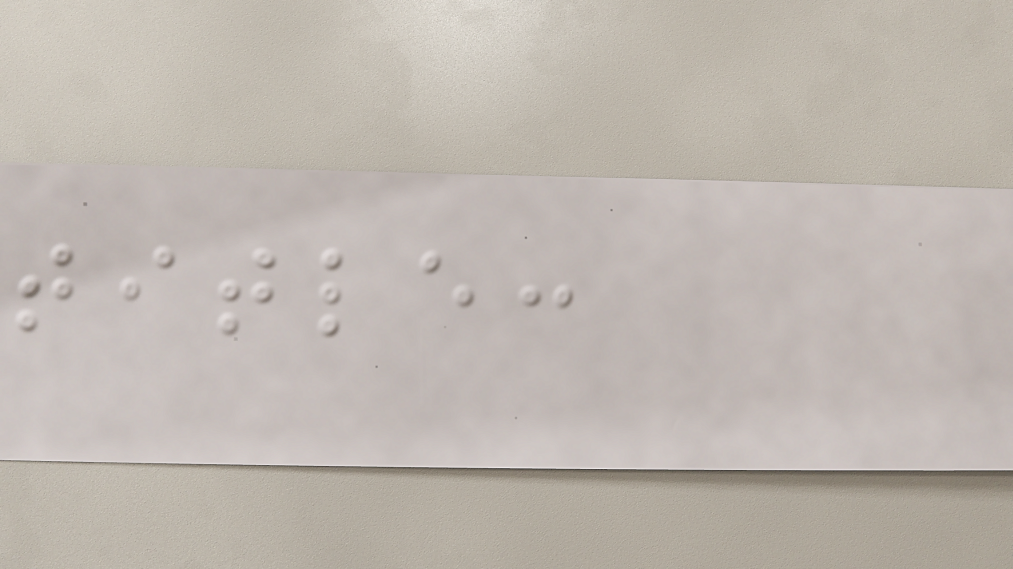title:
